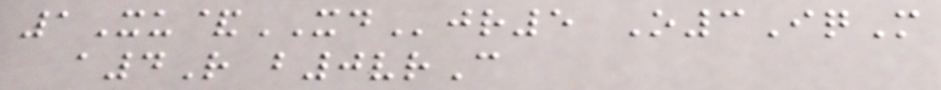1Xu&XDjr5 O3IqM
a4R b0vrC
